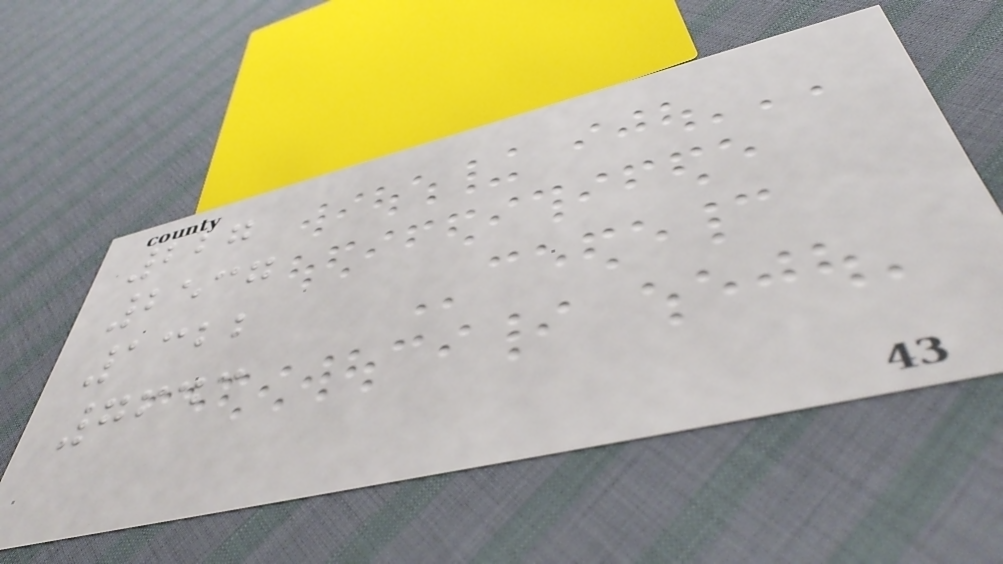227
2537
1322
7643
